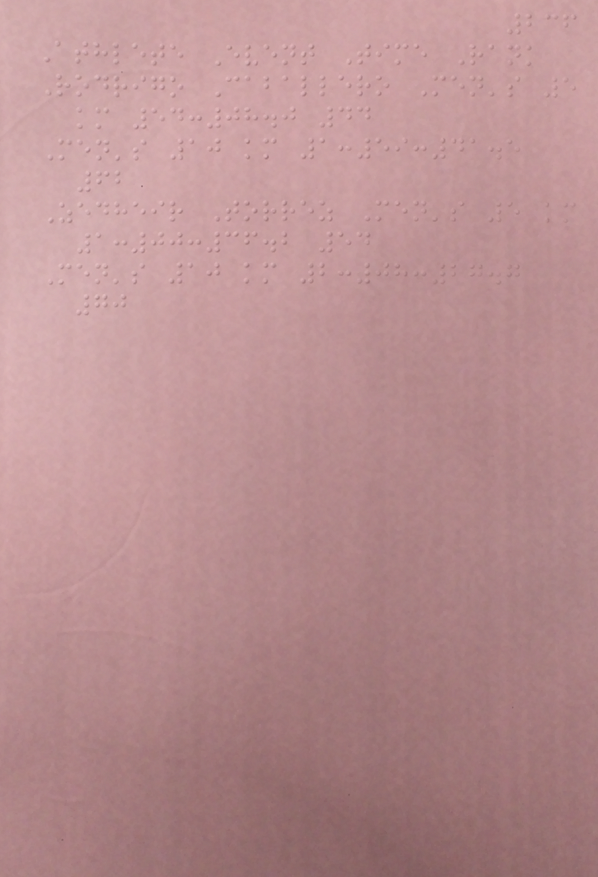236
Athlete Event Time Rank
Rodrigo Caballero Men's 5
km 54:08.0 44
Men's 10 km 1:59:41.5
62
Zedheir Torrez Men's 5 km
1:00:36.2 54
Men's 10 km 2:08:27.7
70
